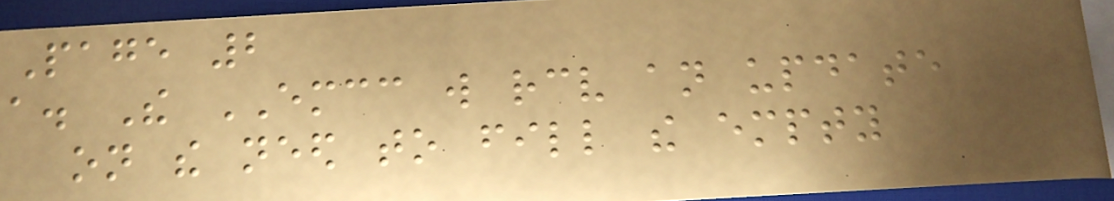Page 2
a. The EMCC will receive an update
on the need to fill the empty
